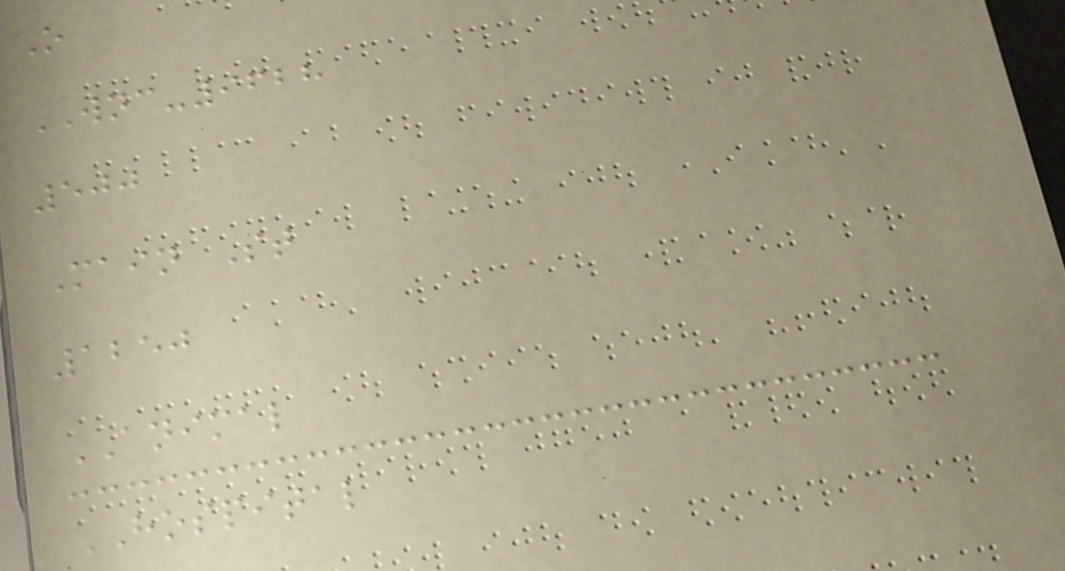O
WNC-9628
500
Main St
1250
ANIMAL
HOSPITAL
